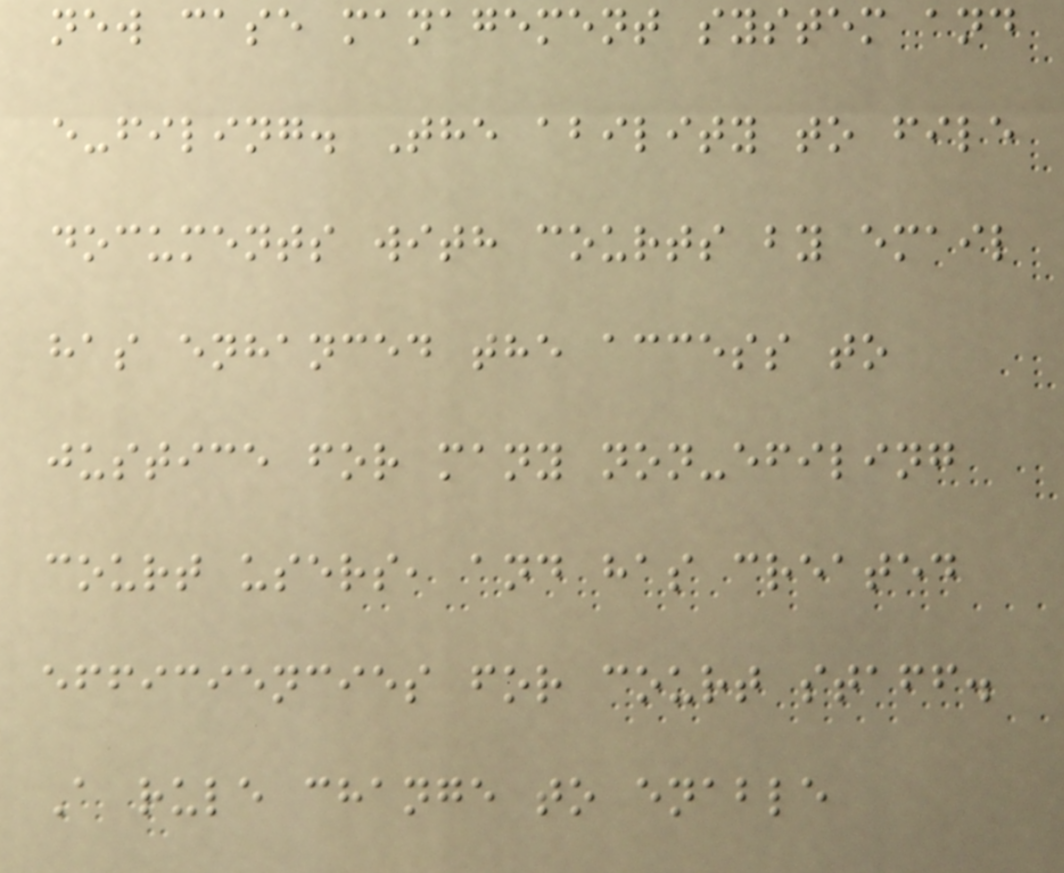new case management system and
e-filing. The ability to file
documents with courts by email
has enhanced the access to
justice for many non-efiling
court users, and has created
efficiencies for court staff.
A rule change to enable
